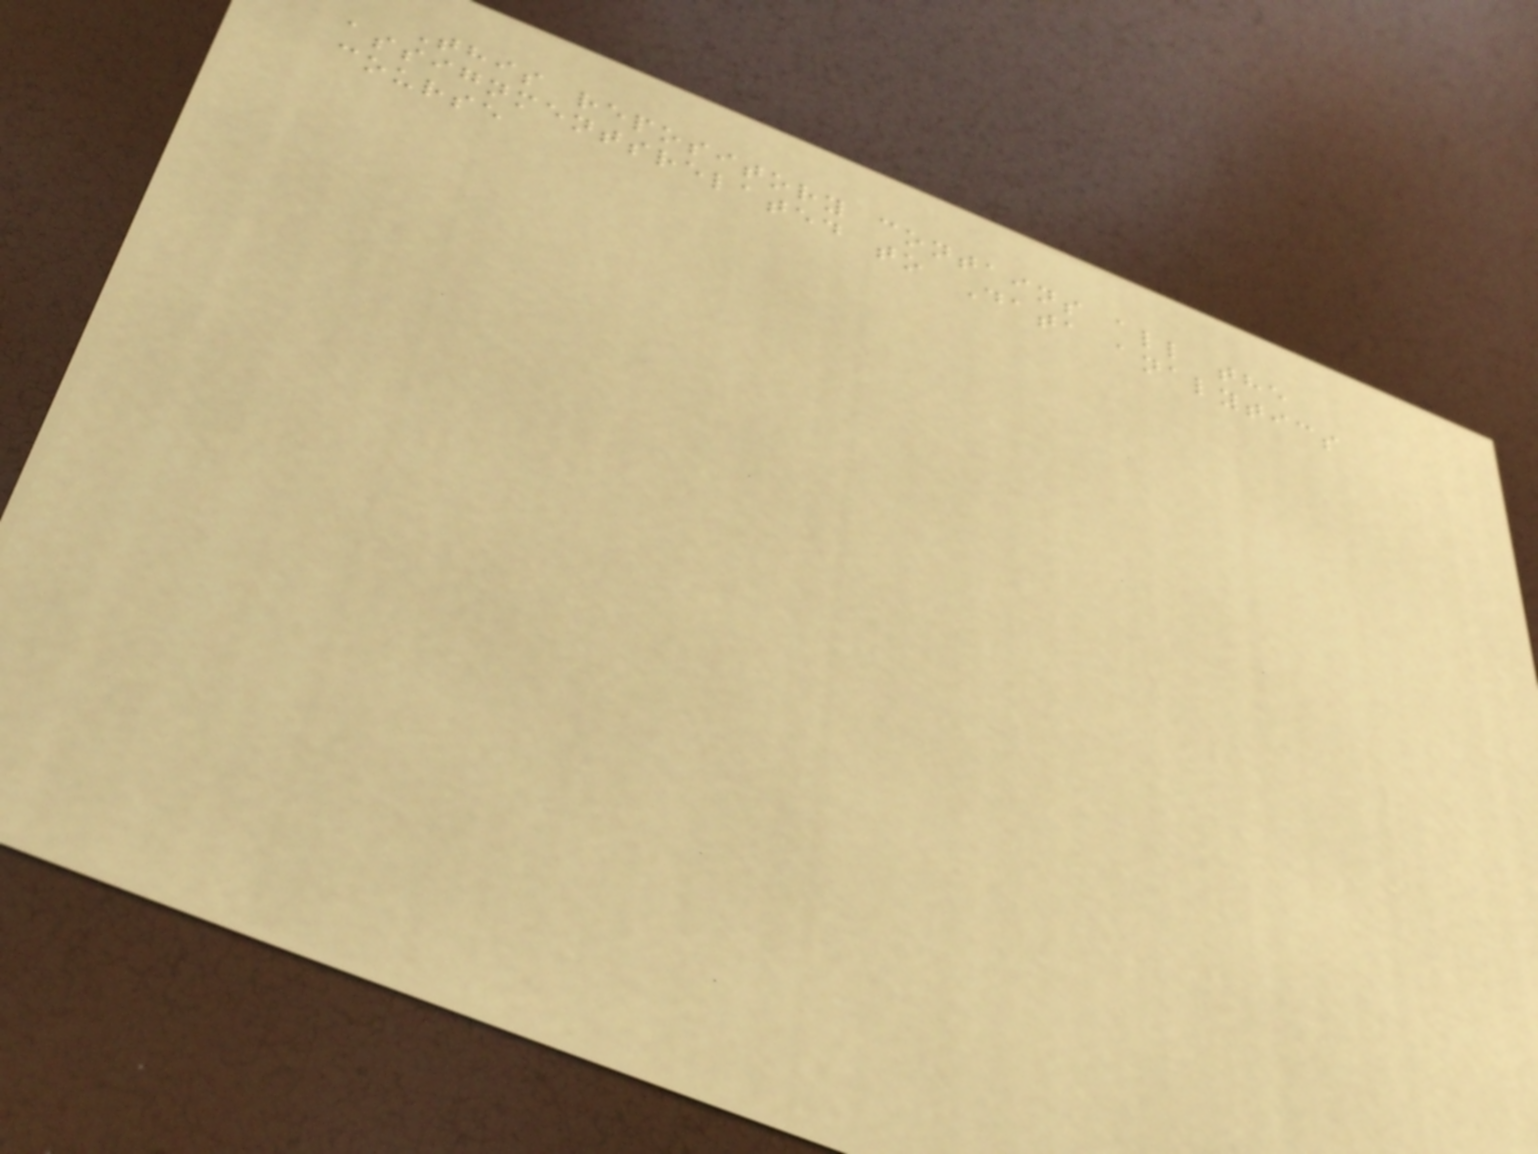This repository contains all the
assignmentsrelated to Data analytics
course
